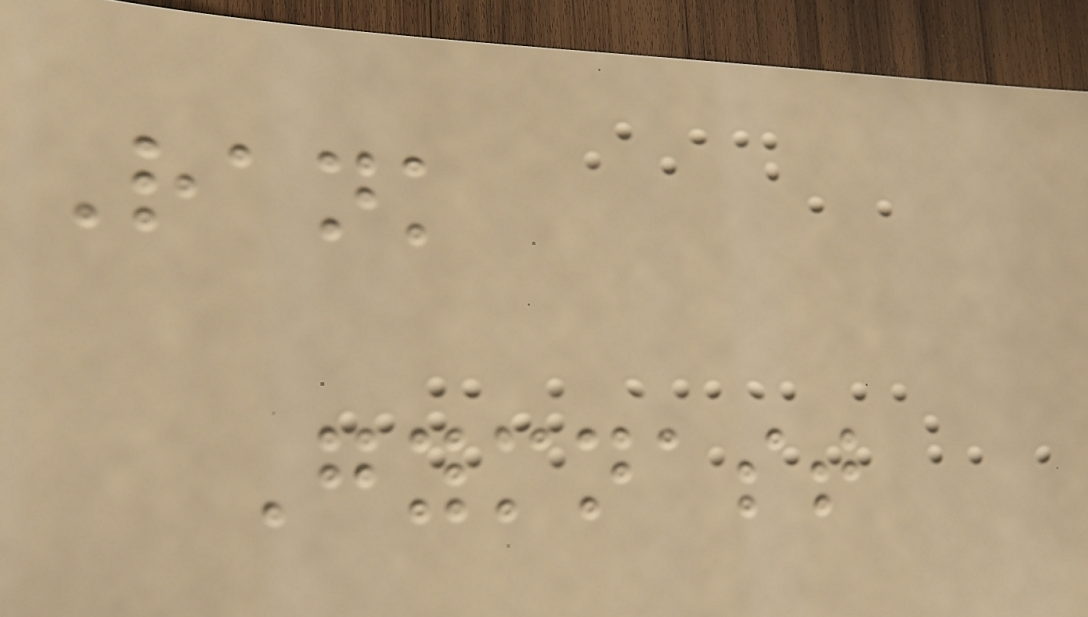Rank
Gymnast
